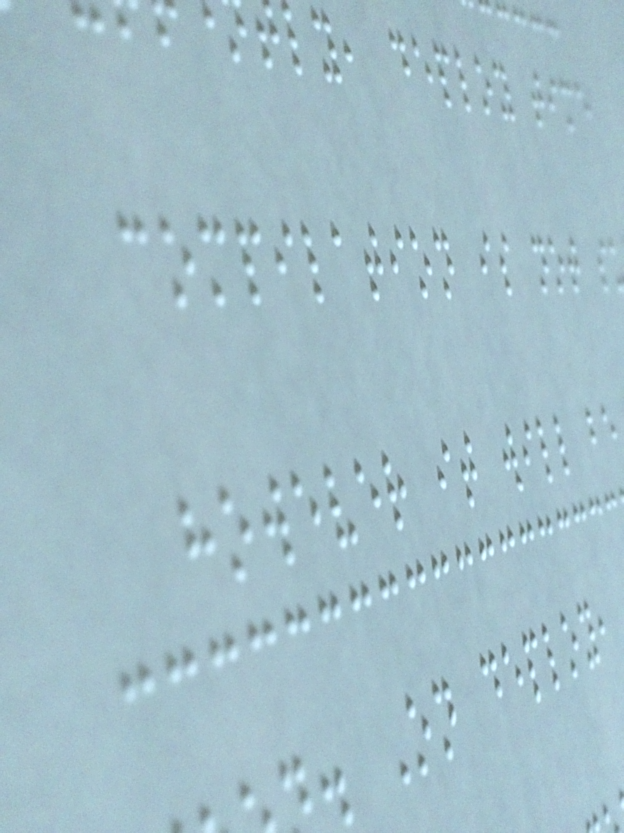ly, deploy time
compilation is not s
however it will be
. On deploy,
